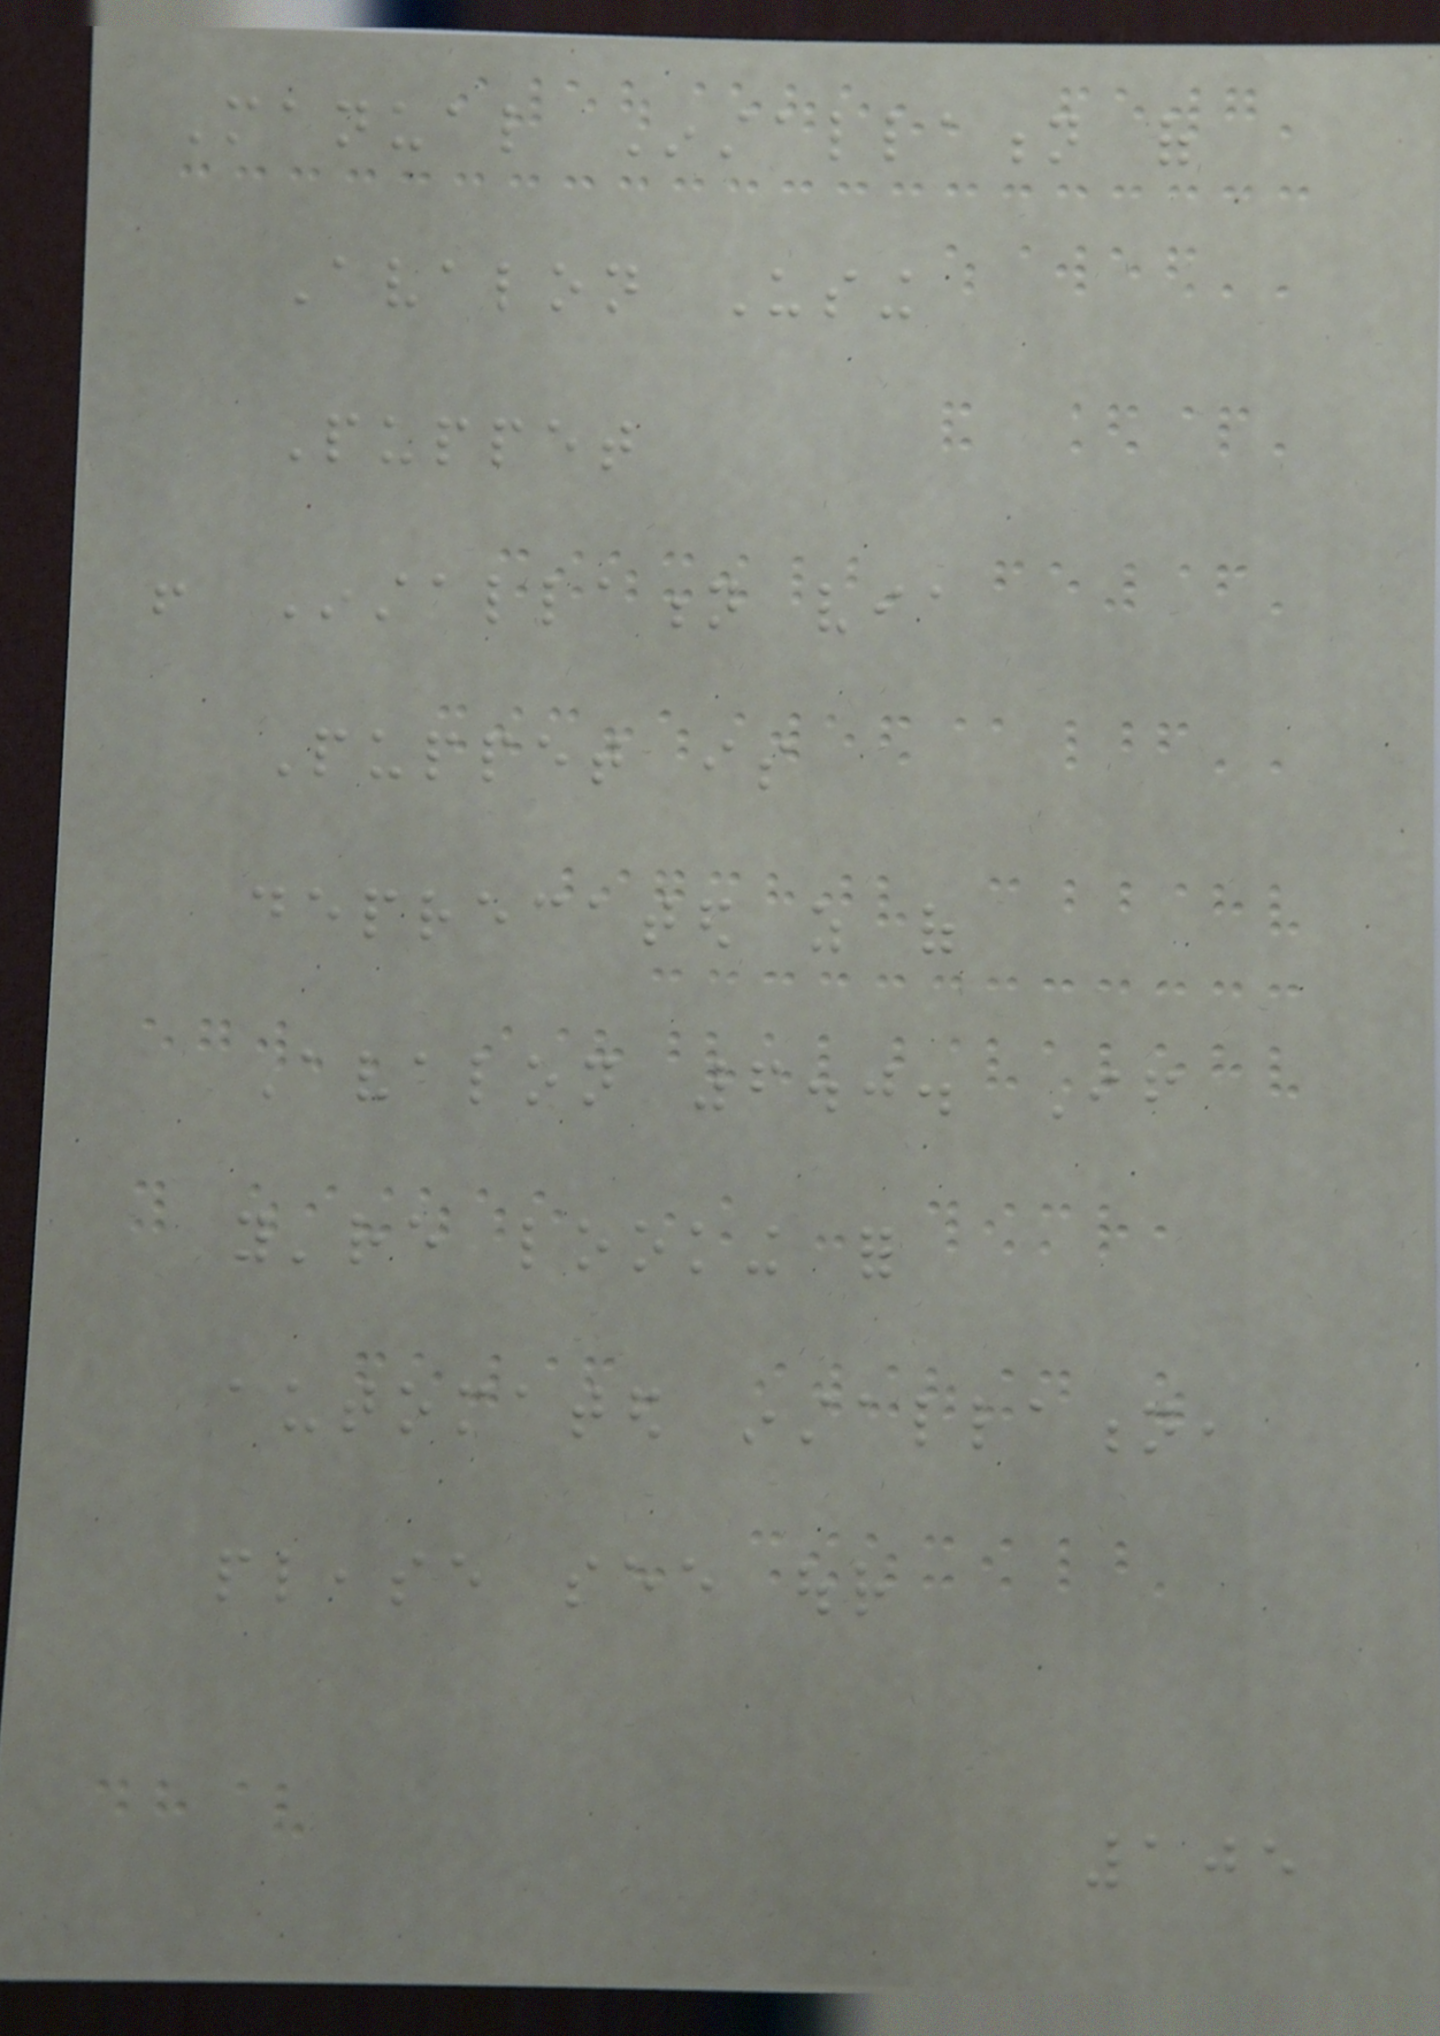Manual Installation of
Avalon Using
Puppet
! Installation via
Puppet is
deprecated as of
Avalon 6.0. If
you're looking for
automated installation,
please see our
105
